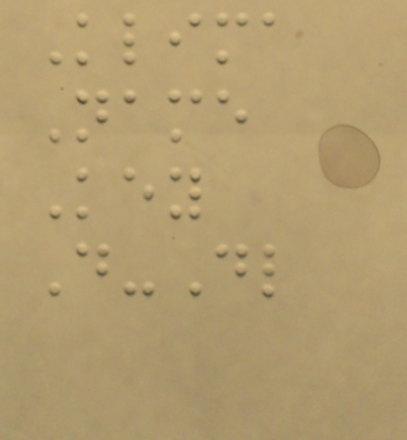Klima
Name
Key
D-Dl
